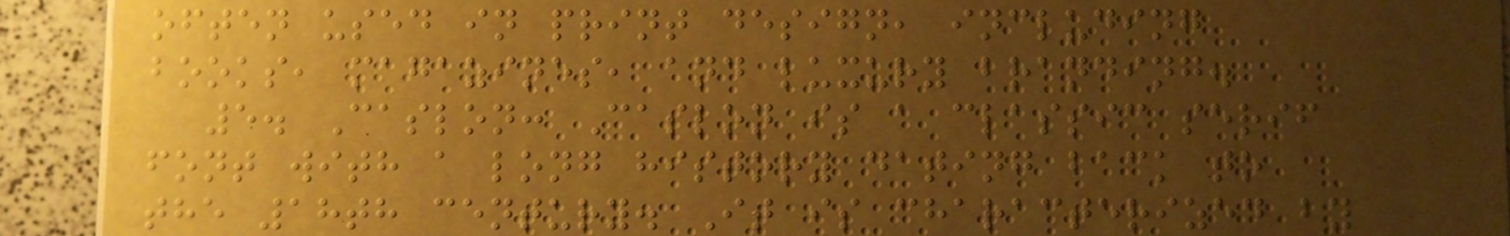often used in print design, including
books, magazines, and luxury branding.
5. Caslon: Caslon is a classic serif
font with a long history dating back to
the 18th century. It is characterized by
